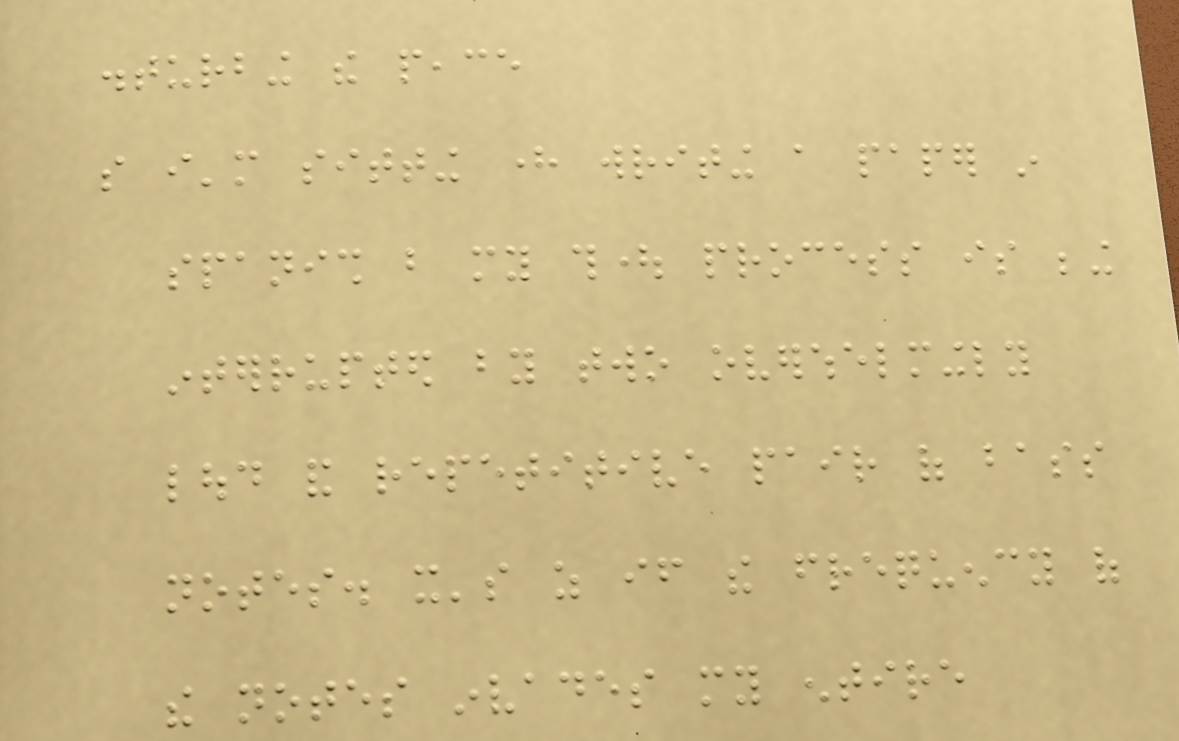disturbing the peace
so i'm sitting here writing a paper in
spanish but my thought process is being
interrupted by two overwhelmingly
loud and repetitive pair of bass
notes. it's as if the frequency of
the notes invades my entire
